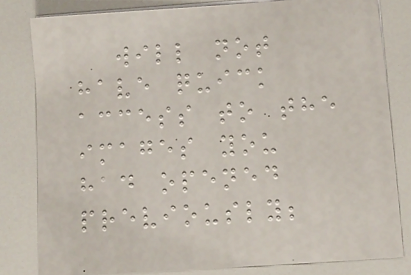will not
have quick
access to the
images you
had opened
previously;
